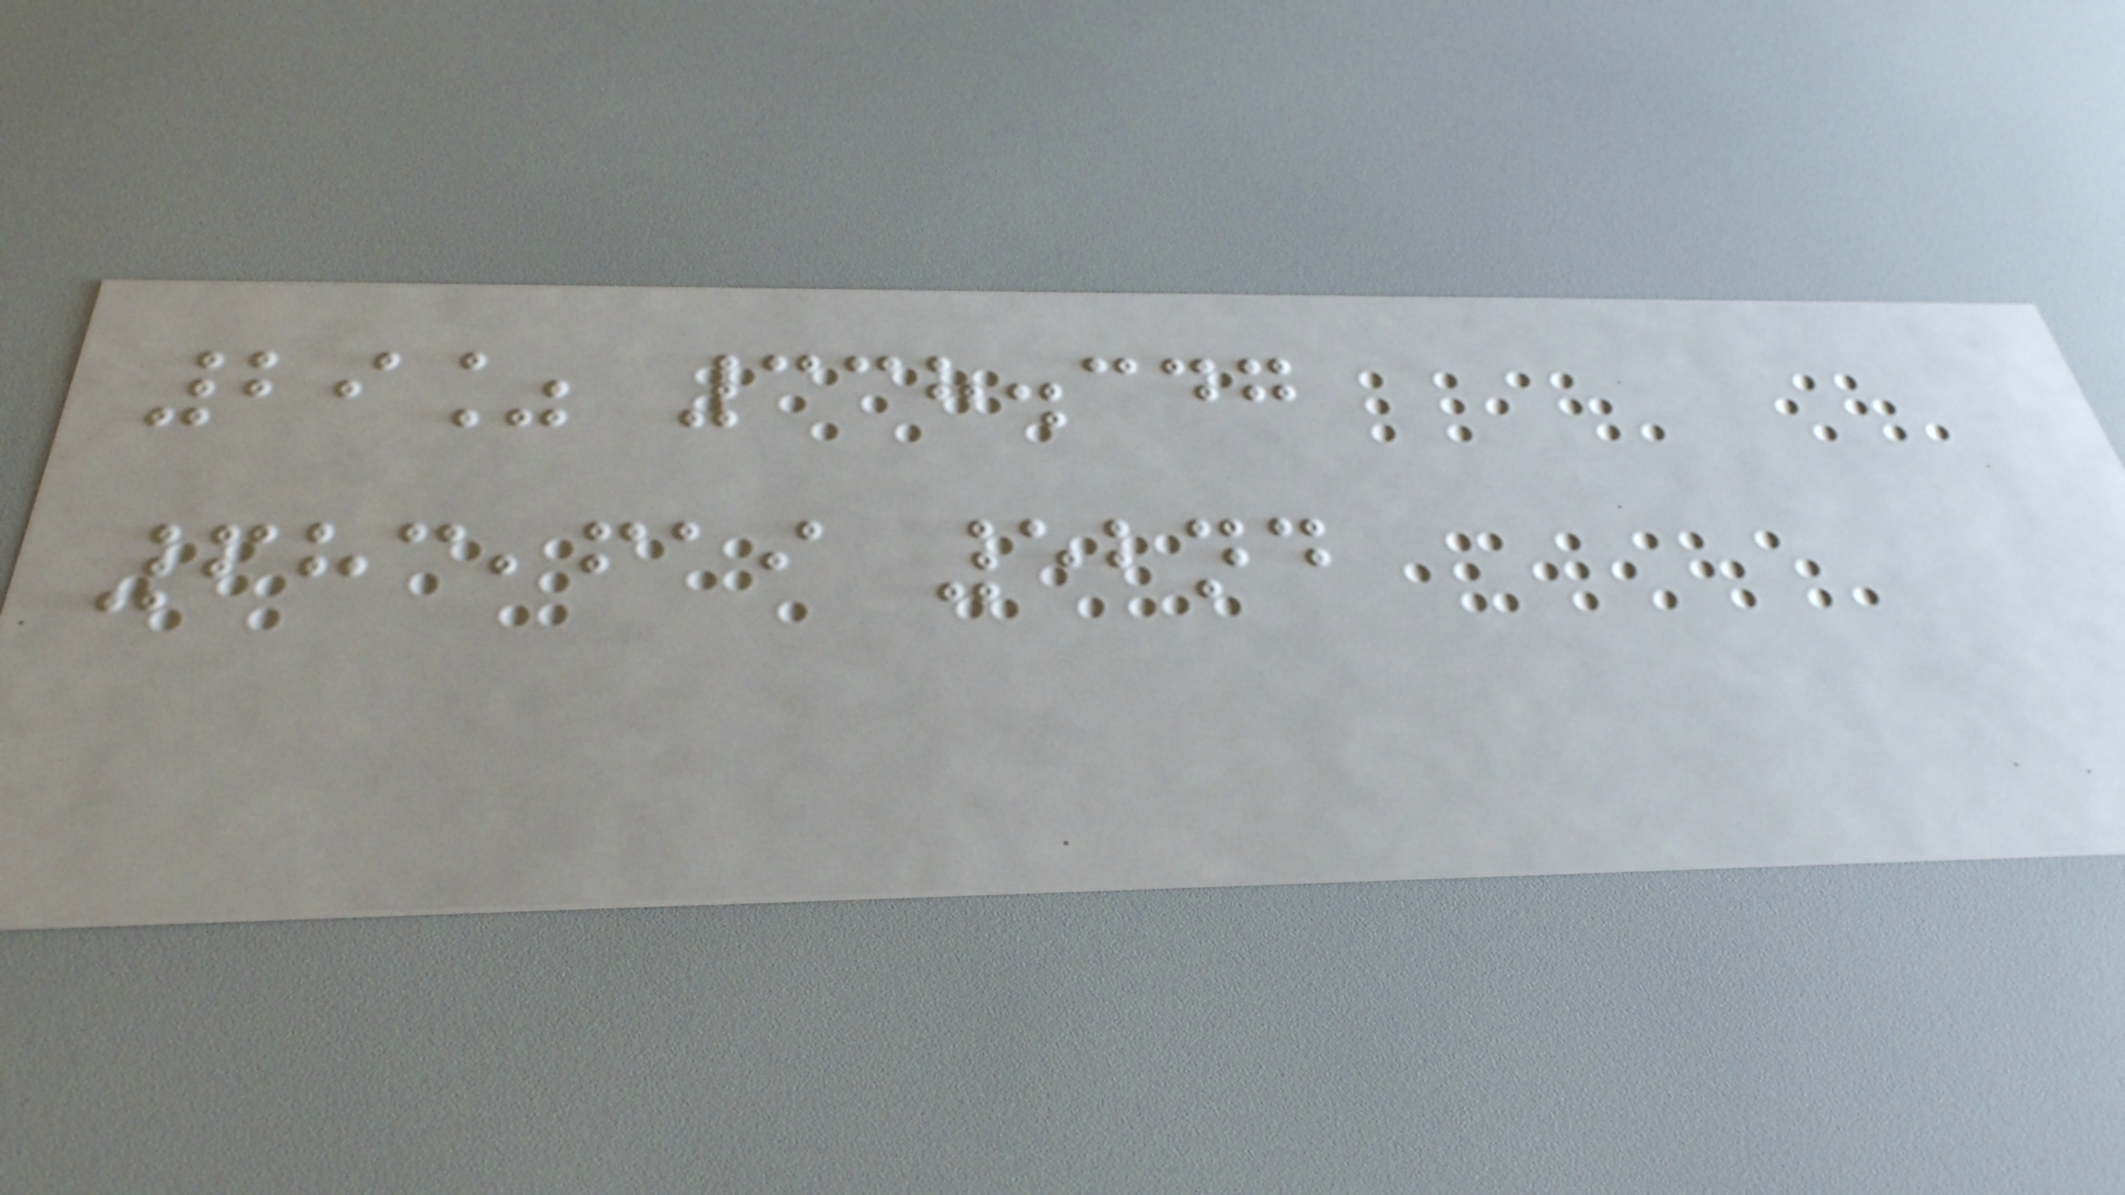29% 338.347
683,619 52nd
